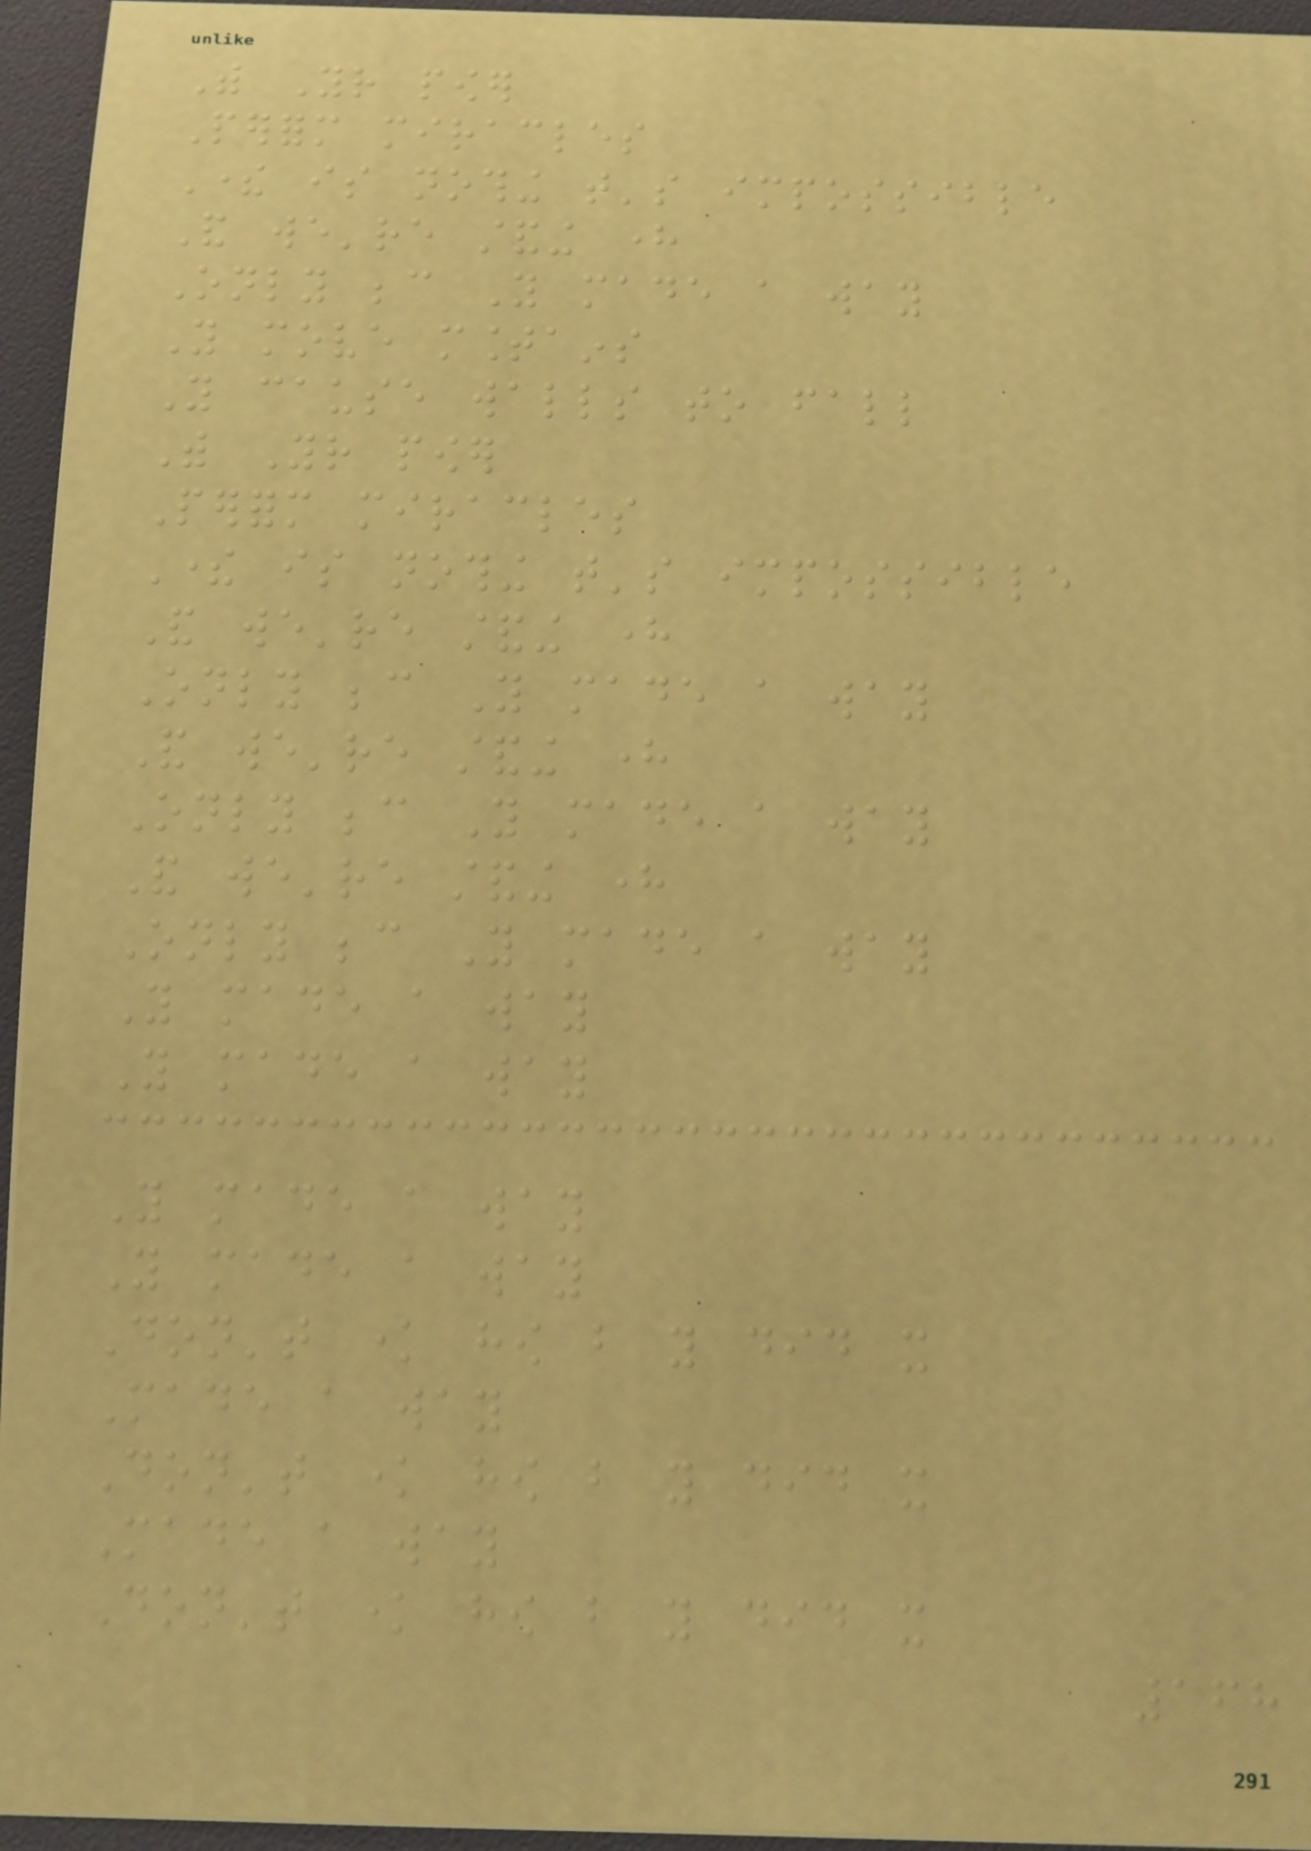With Your power
Perform miracles
There is nothing that's impossible
And we're standing here
Only because You made a way
You move mountains
You cause walls to fall
With Your power
Perform miracles
There is nothing that's impossible
And we're standing here
Only because You made a way
And we're standing here
Only because You made a way
And we're standing here
Only because You made a way
You made a way
You made a way
You made a way
You made a way
Don't know how but you did it
Made a way
Don't know how but you did it
Made a way
Don't know how but you did it
168
